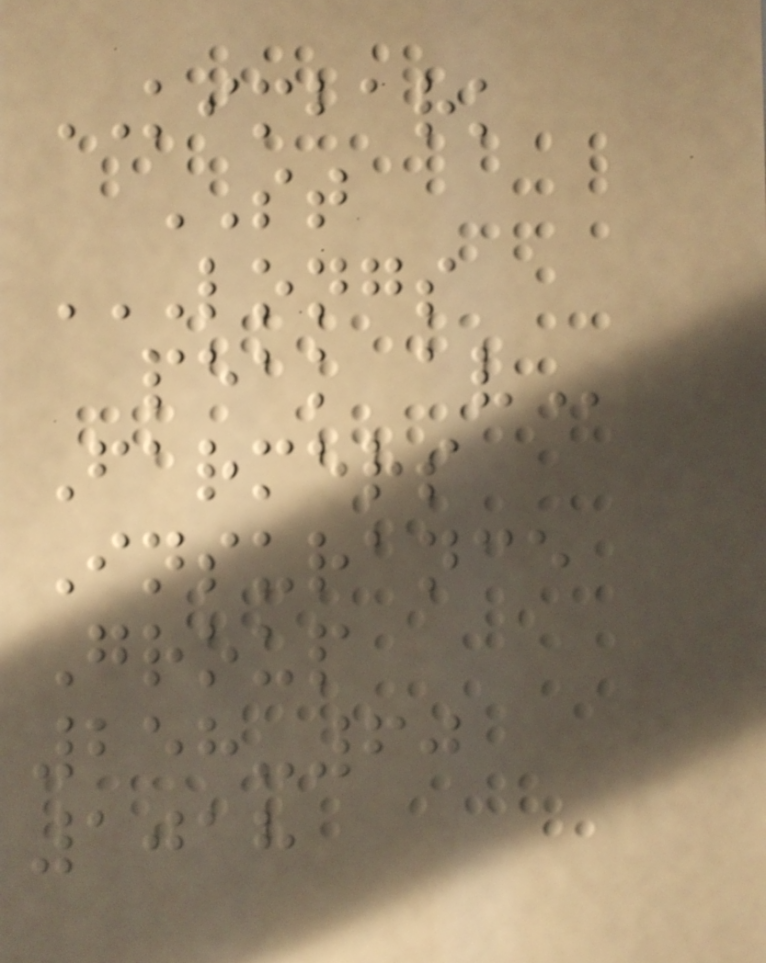KIMBARK
ST
LONGS
PEAK AV
Farmers
Insurance
Group
258-60
1018
